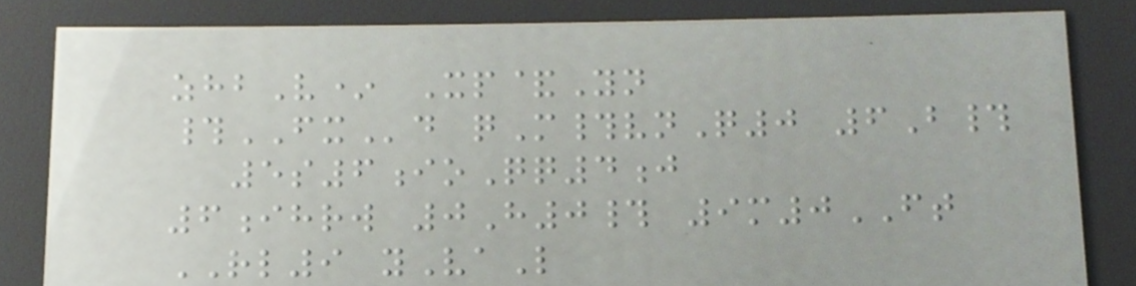zhbV* Xp&Yn
#FXd qM#vnQ0 6B#
5s6ioQq4j
6ihrw 0H0# 9m0FT
RL9 yVaL
